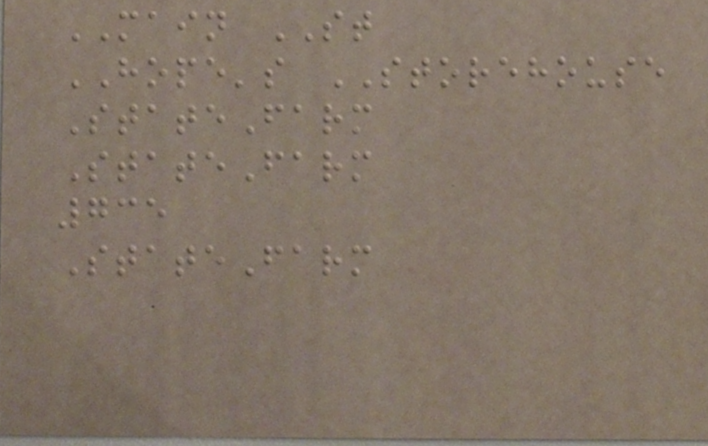MAIN ST
HOPE's STOREHOUSE
StateFarm
StateFarm
735
StateFarm
